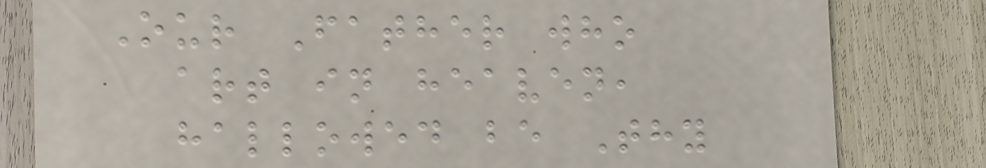Our Father who
art in heaven,
hallowed be Thy
